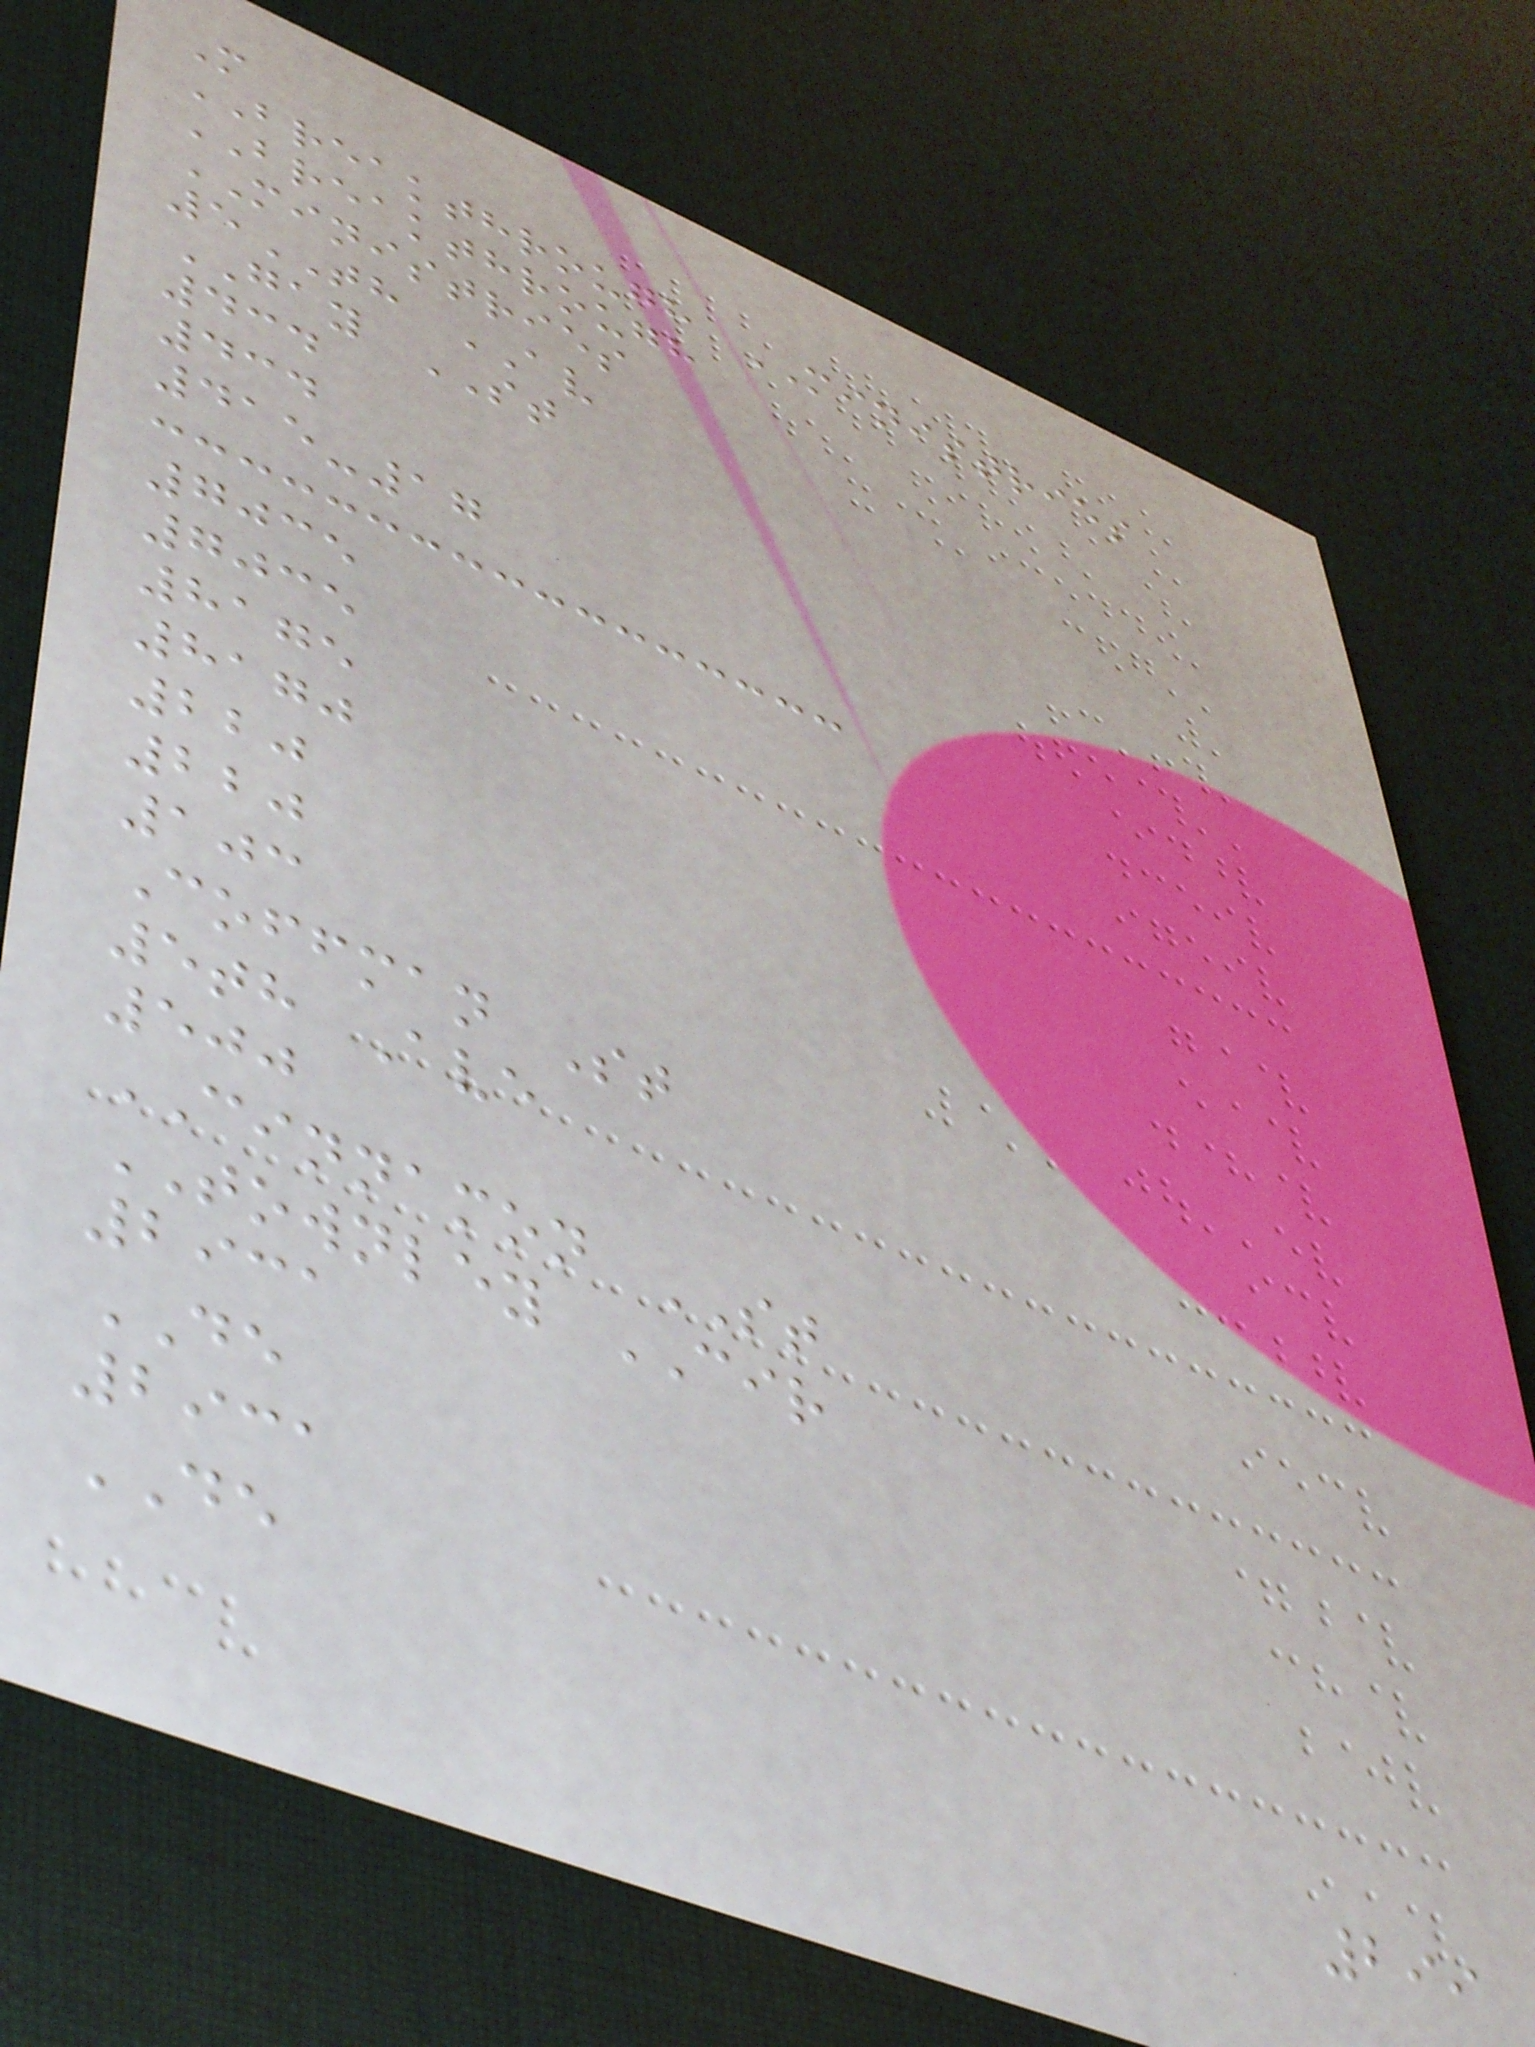M
BREAKTHROUGH MINISTRIES
BREAKTHROUGH
MINISTRIES
5TH AV
GAY ST
434
434
415-17
7035
7035
8175
8170
220
220
103
Coffman St
5th Ave
500
CINNAMON ST
TOWNLEY CIR
2931
DE
2931
DE
299
